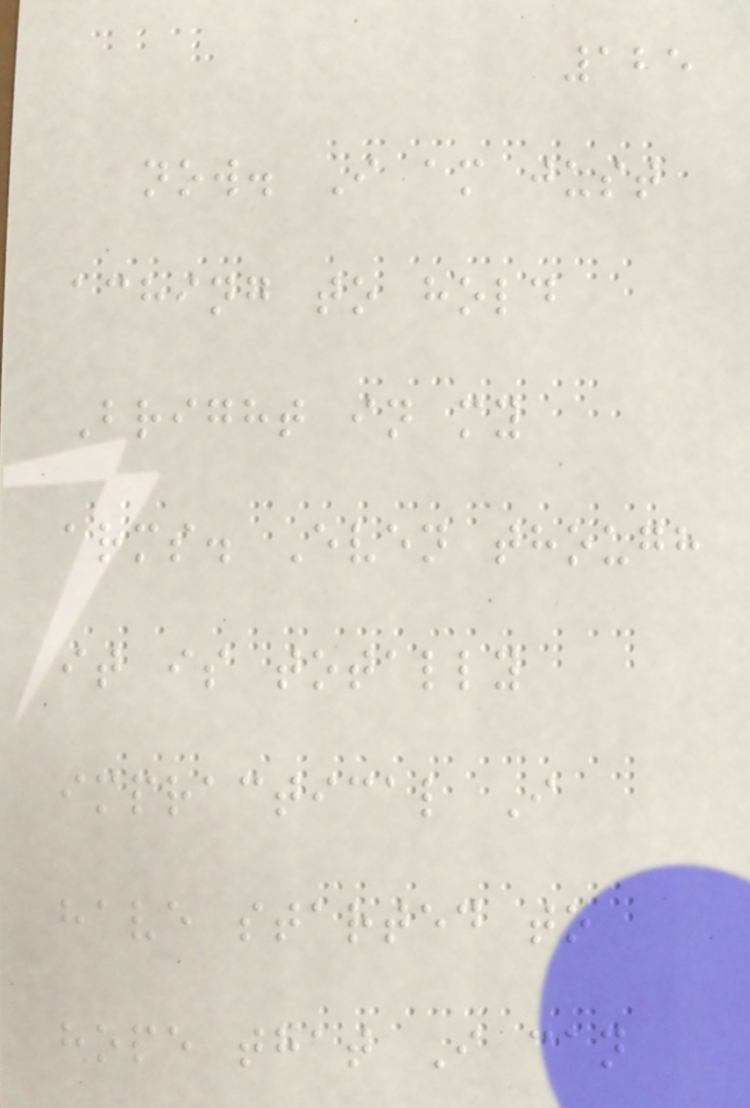125
now. I am just
aching to hold
Bright in my
arms. Even though
it is totally
impractical I
have started to
hope that I can
